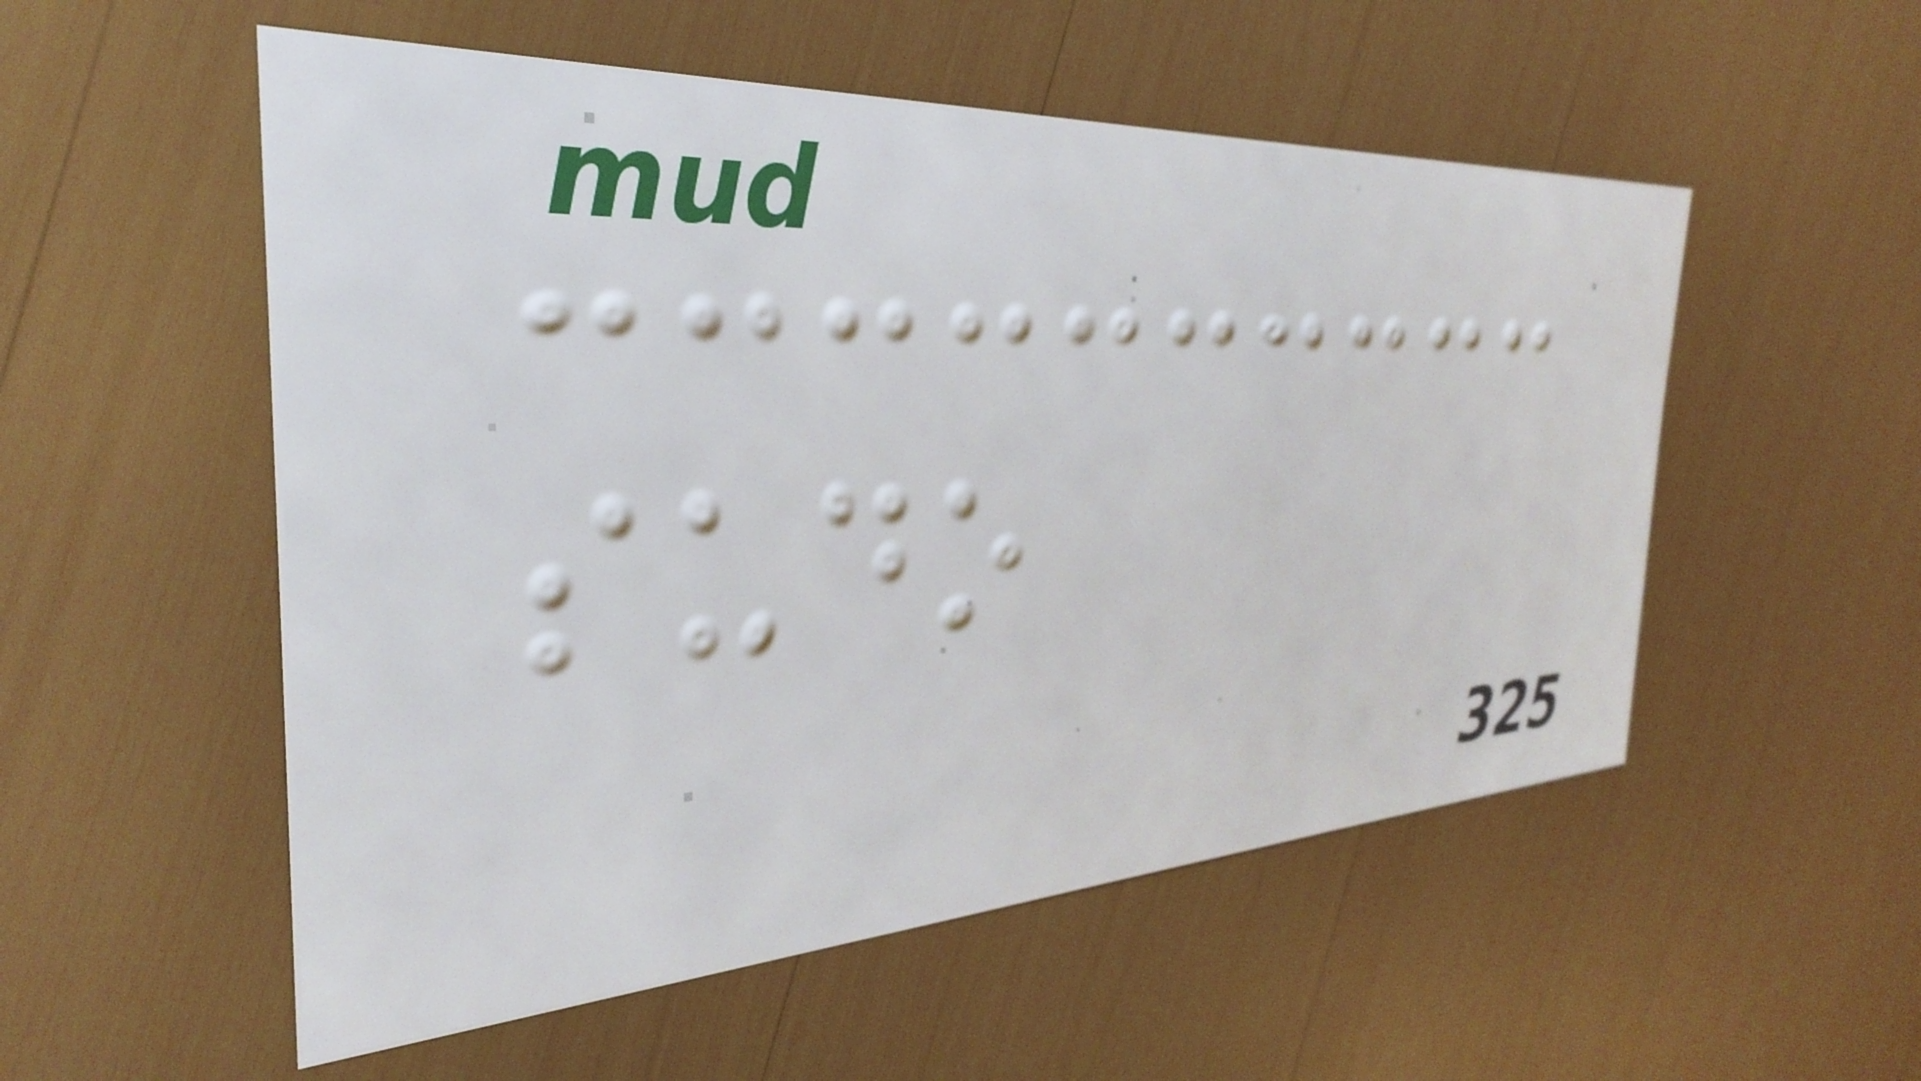sudo
